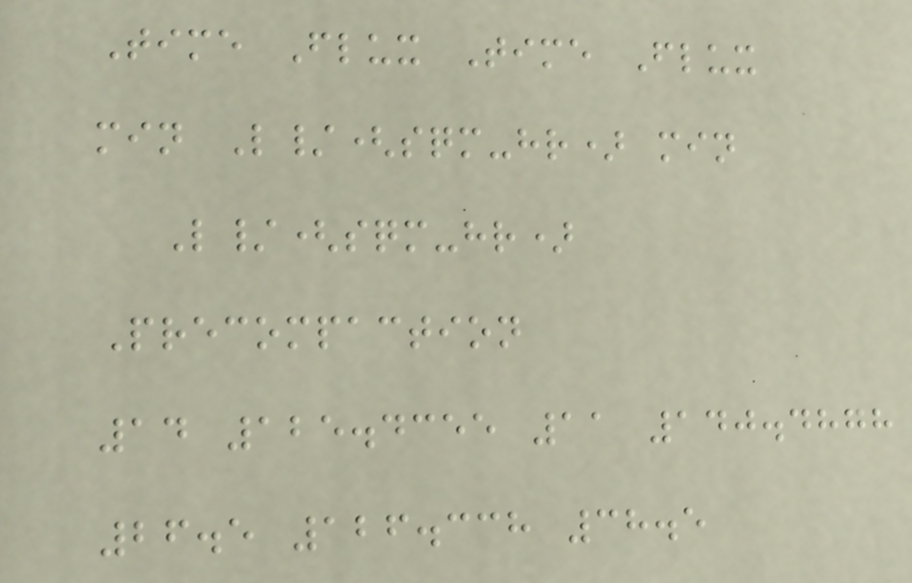Time Flux Time Flux
min L/(sqm-hr) min
L/(sqm-hr)
Precompaction
14 125.4355 11 140.4878
26.5 126.338 38.5
